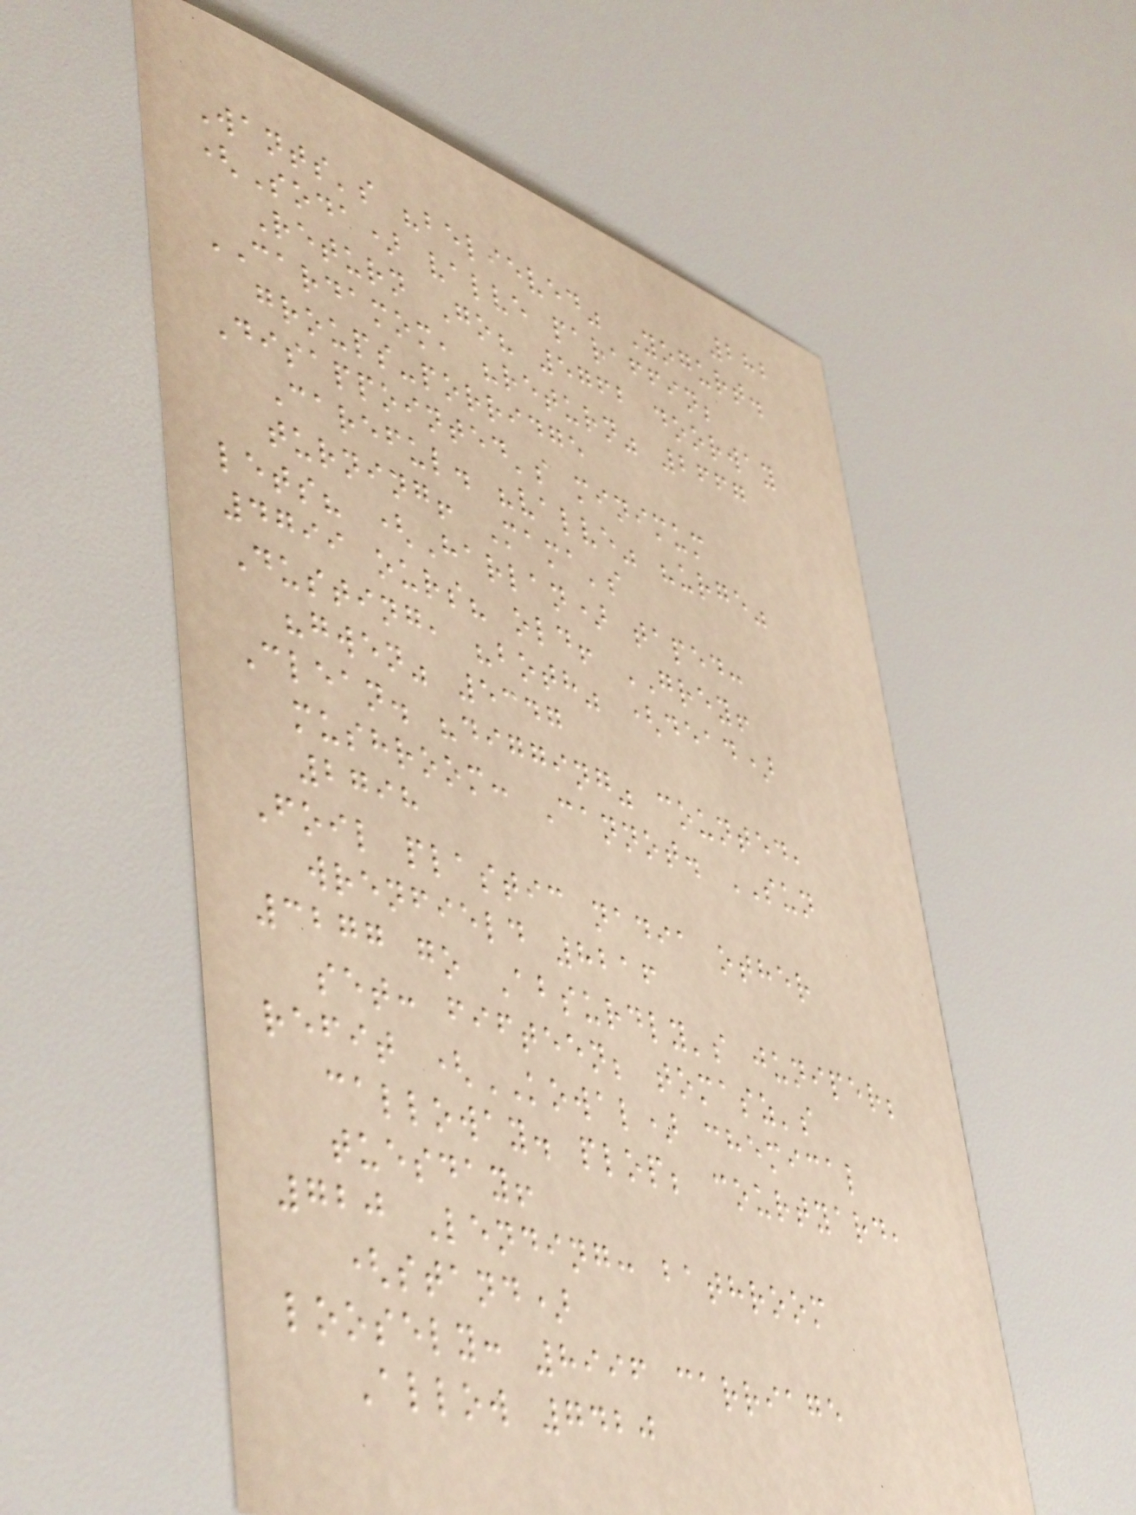282
Wants's "believed" Yogurt.
(Soda) valve paraffin;
Return Go? 5762 doorway
CARDAMOM, "return" 2667
groups-porridge
Disappointed's minimum
Careful. "valve" "urge"
turning! Mama's
lets? (Harlan) taped:
4799 ours? old! GREY!
Dusting, "both" (dead)
"gwen" 5347
Clean. "digging" counted,
mushroom: Cannot. SUN
2798
Foil plastic nadia other
wrenfield 8216
3277 go Absurdly's juniper;
set: fifteen; tomasz's
refit (KOWAL) chemical
calloway. plop; courtyard,
tuesday!
720 Lending: bathroom
(stand)
loosely: 8996 carriage
Allow 7420
